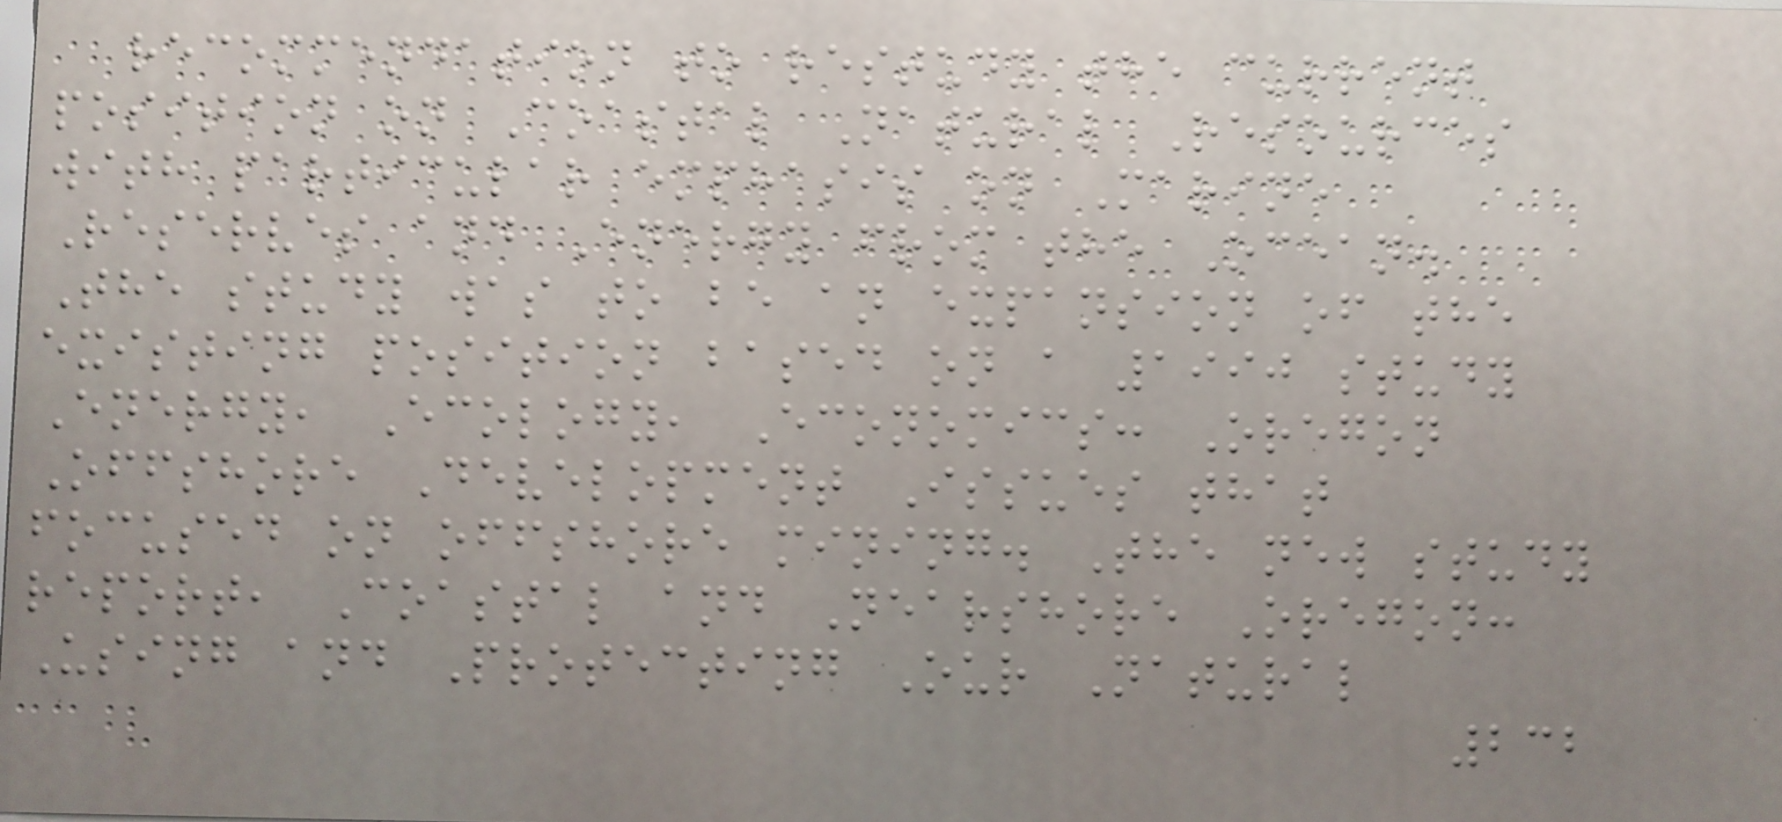recommendation to restudy the current
position on Coastal Natural Resources
with particular emphasis on Marine
Reserves and Energy from the Ocean.
The study was to be an expansion of the
existing position based on a 1990 study
Energy, Ecology, Economics: Oregon
Offshore Development Issues that
focused on offshore mining. The new study
report, Coastal and Nearshore Oregon:
Using and Protecting Our Natural
232
